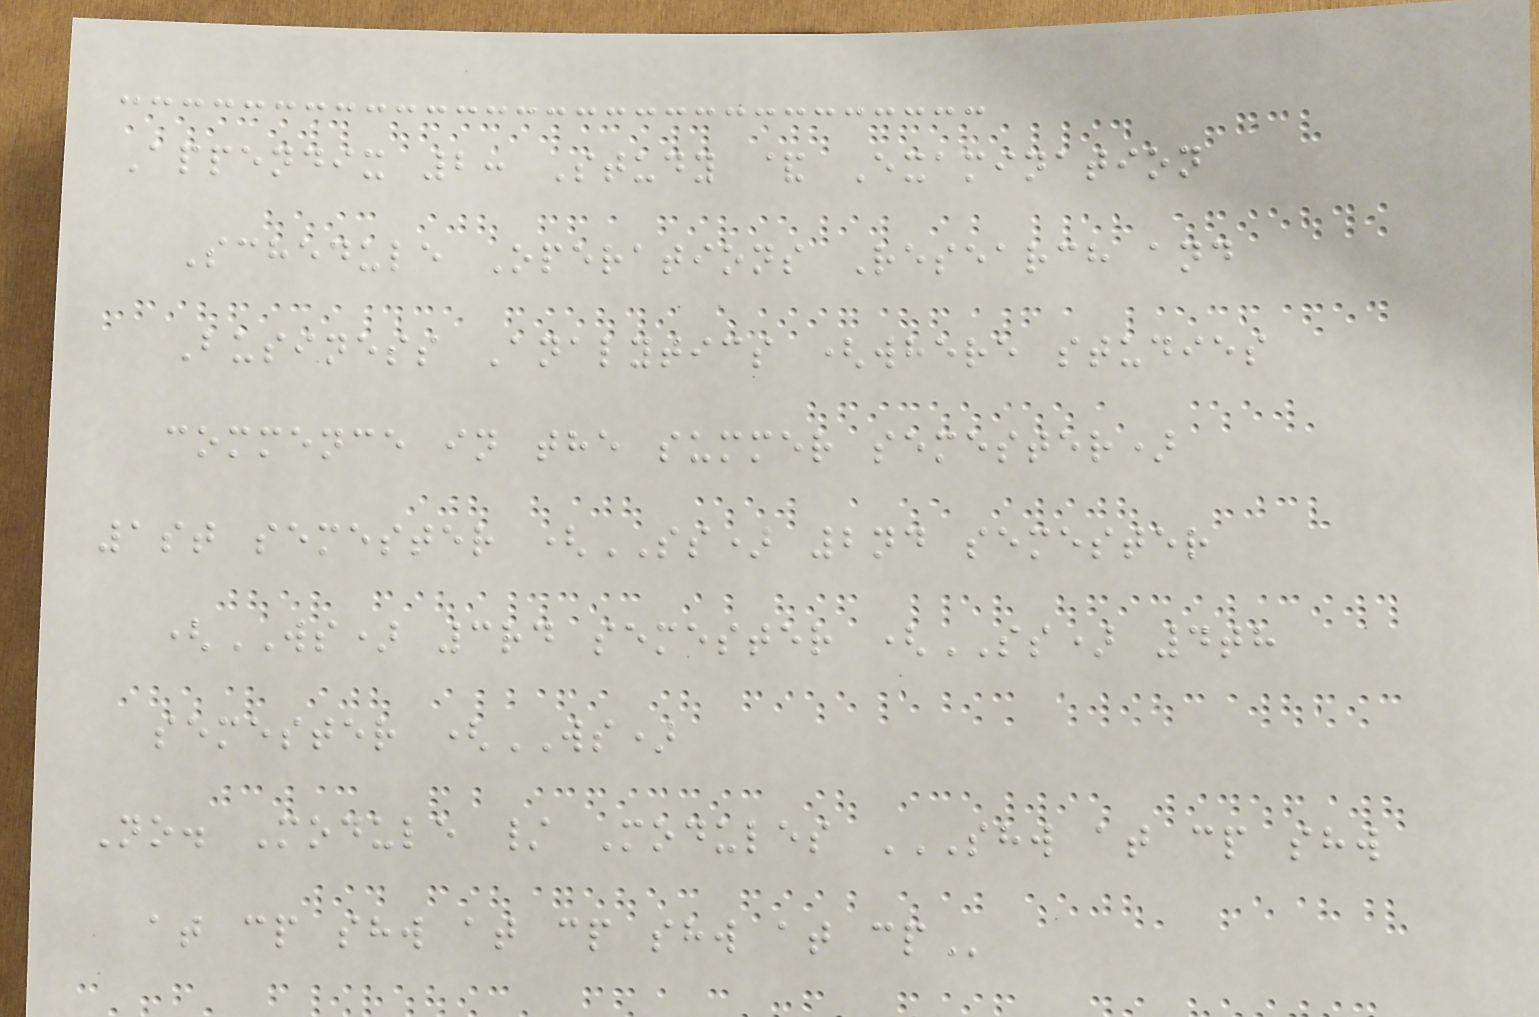Appendix 2: Study & Examination
Schedule Operations Research and
Business Analytics (where studies
commence in the summer semester)
1st semester (SS) 2nd semester
(WS) 3rd semester (SS) 4th
semester (WS)
No. Module / Modules SHW AT CP SHW
AT CP SHW AT CP SHW AT CP
